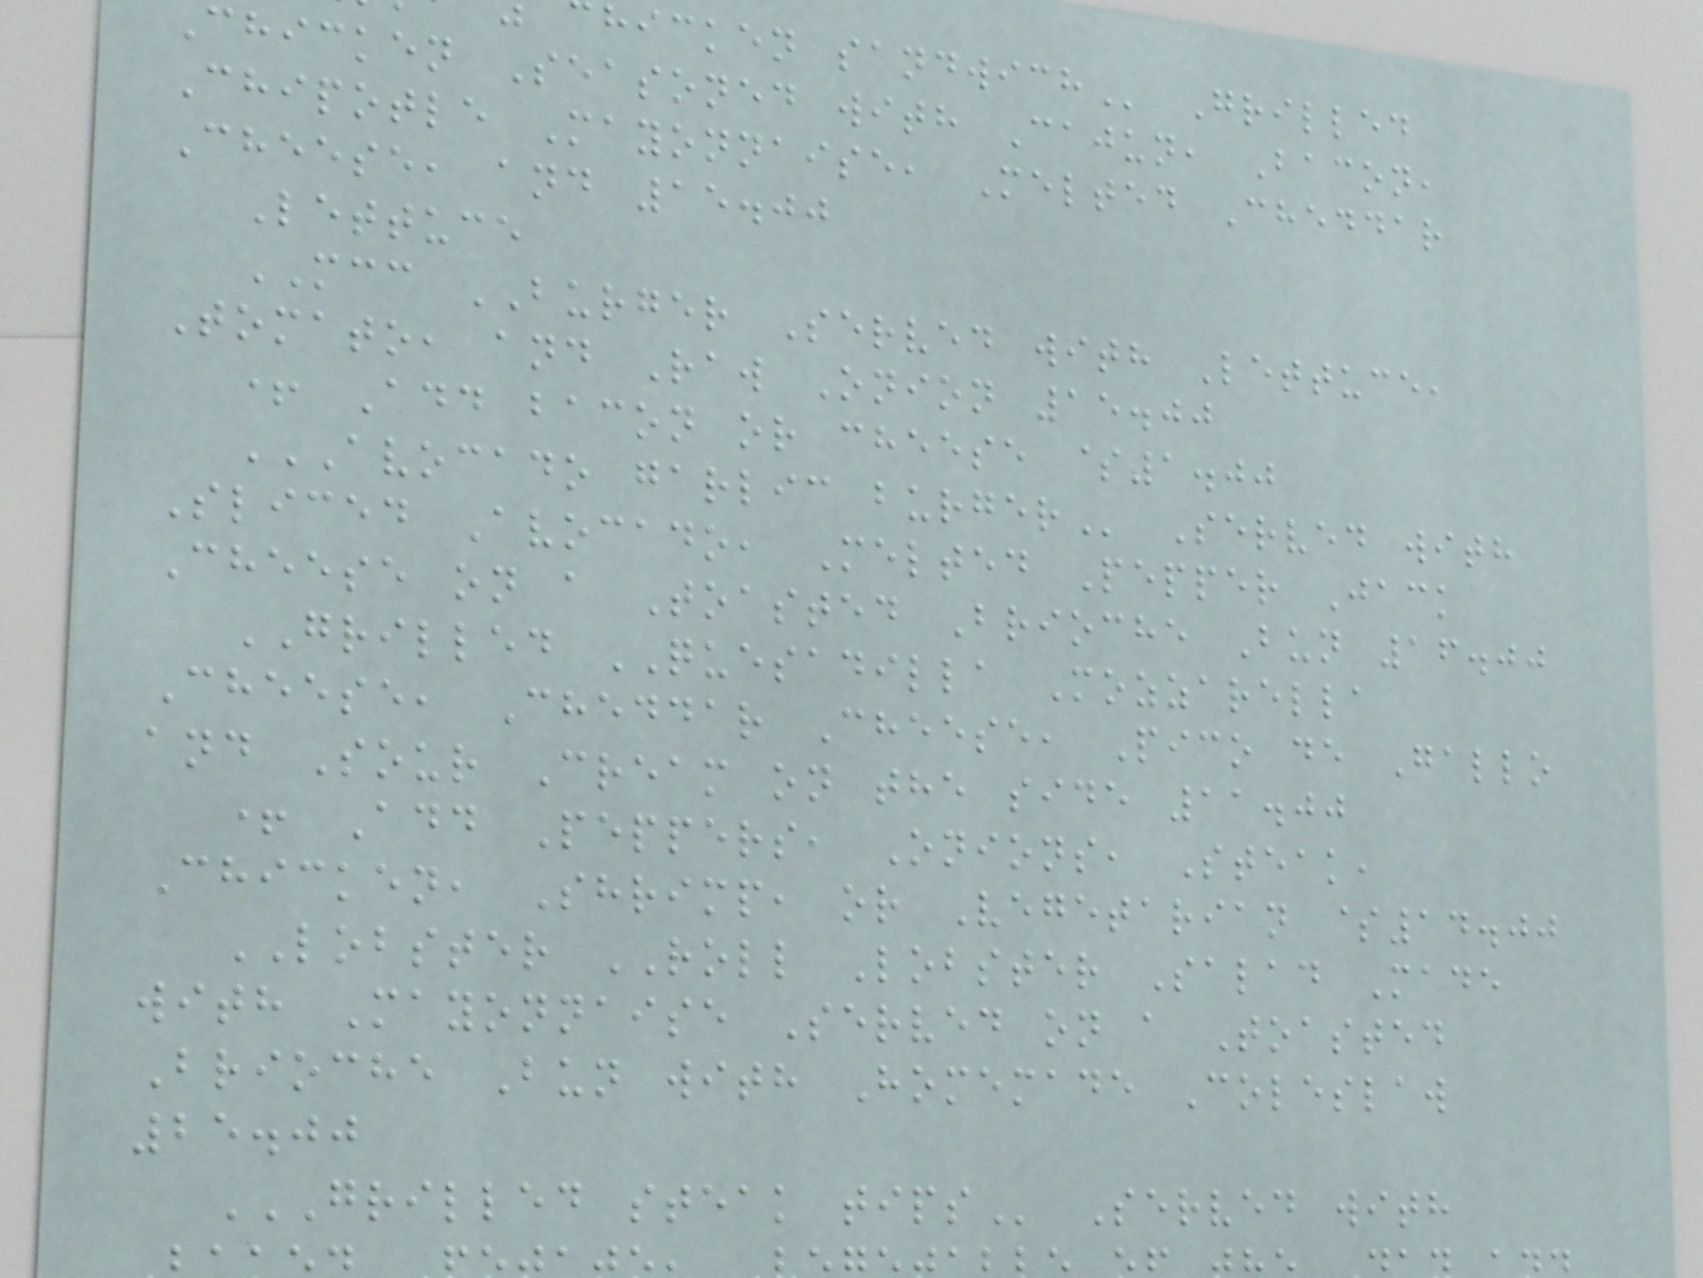chicken Seasoned with Cajun, Bacon,
Chipotle Mayonnaise, Melted Cheddar
Cheese, and 15.00
Lettuce
MCC BURGER Served with Lettuce,
Tomato, and Raw Onion 15.00
+ Add bacon or cheese $1.00
AVOCADO GARLIC BURGER Served with
Sliced Avocado, Melted Pepper Jack
Cheese on a Toasted Brioche Bun 16.00
GRILLED QUESADILLA Mozzarella
Cheese, Cheddar Cheese, Pico de Gallo
and Sour Cream on the side 11.00
+ Add Peppers, Onions, Steak,
Chicken, Shrimp, or Vegetarian $14.00
LOBSTER ROLL Lobster Salad Made
with Mayonnaise Served on a Toasted
Brioche Bun with Homemade Coleslaw
25.00
GRILLED STEAK TIPS Served with
